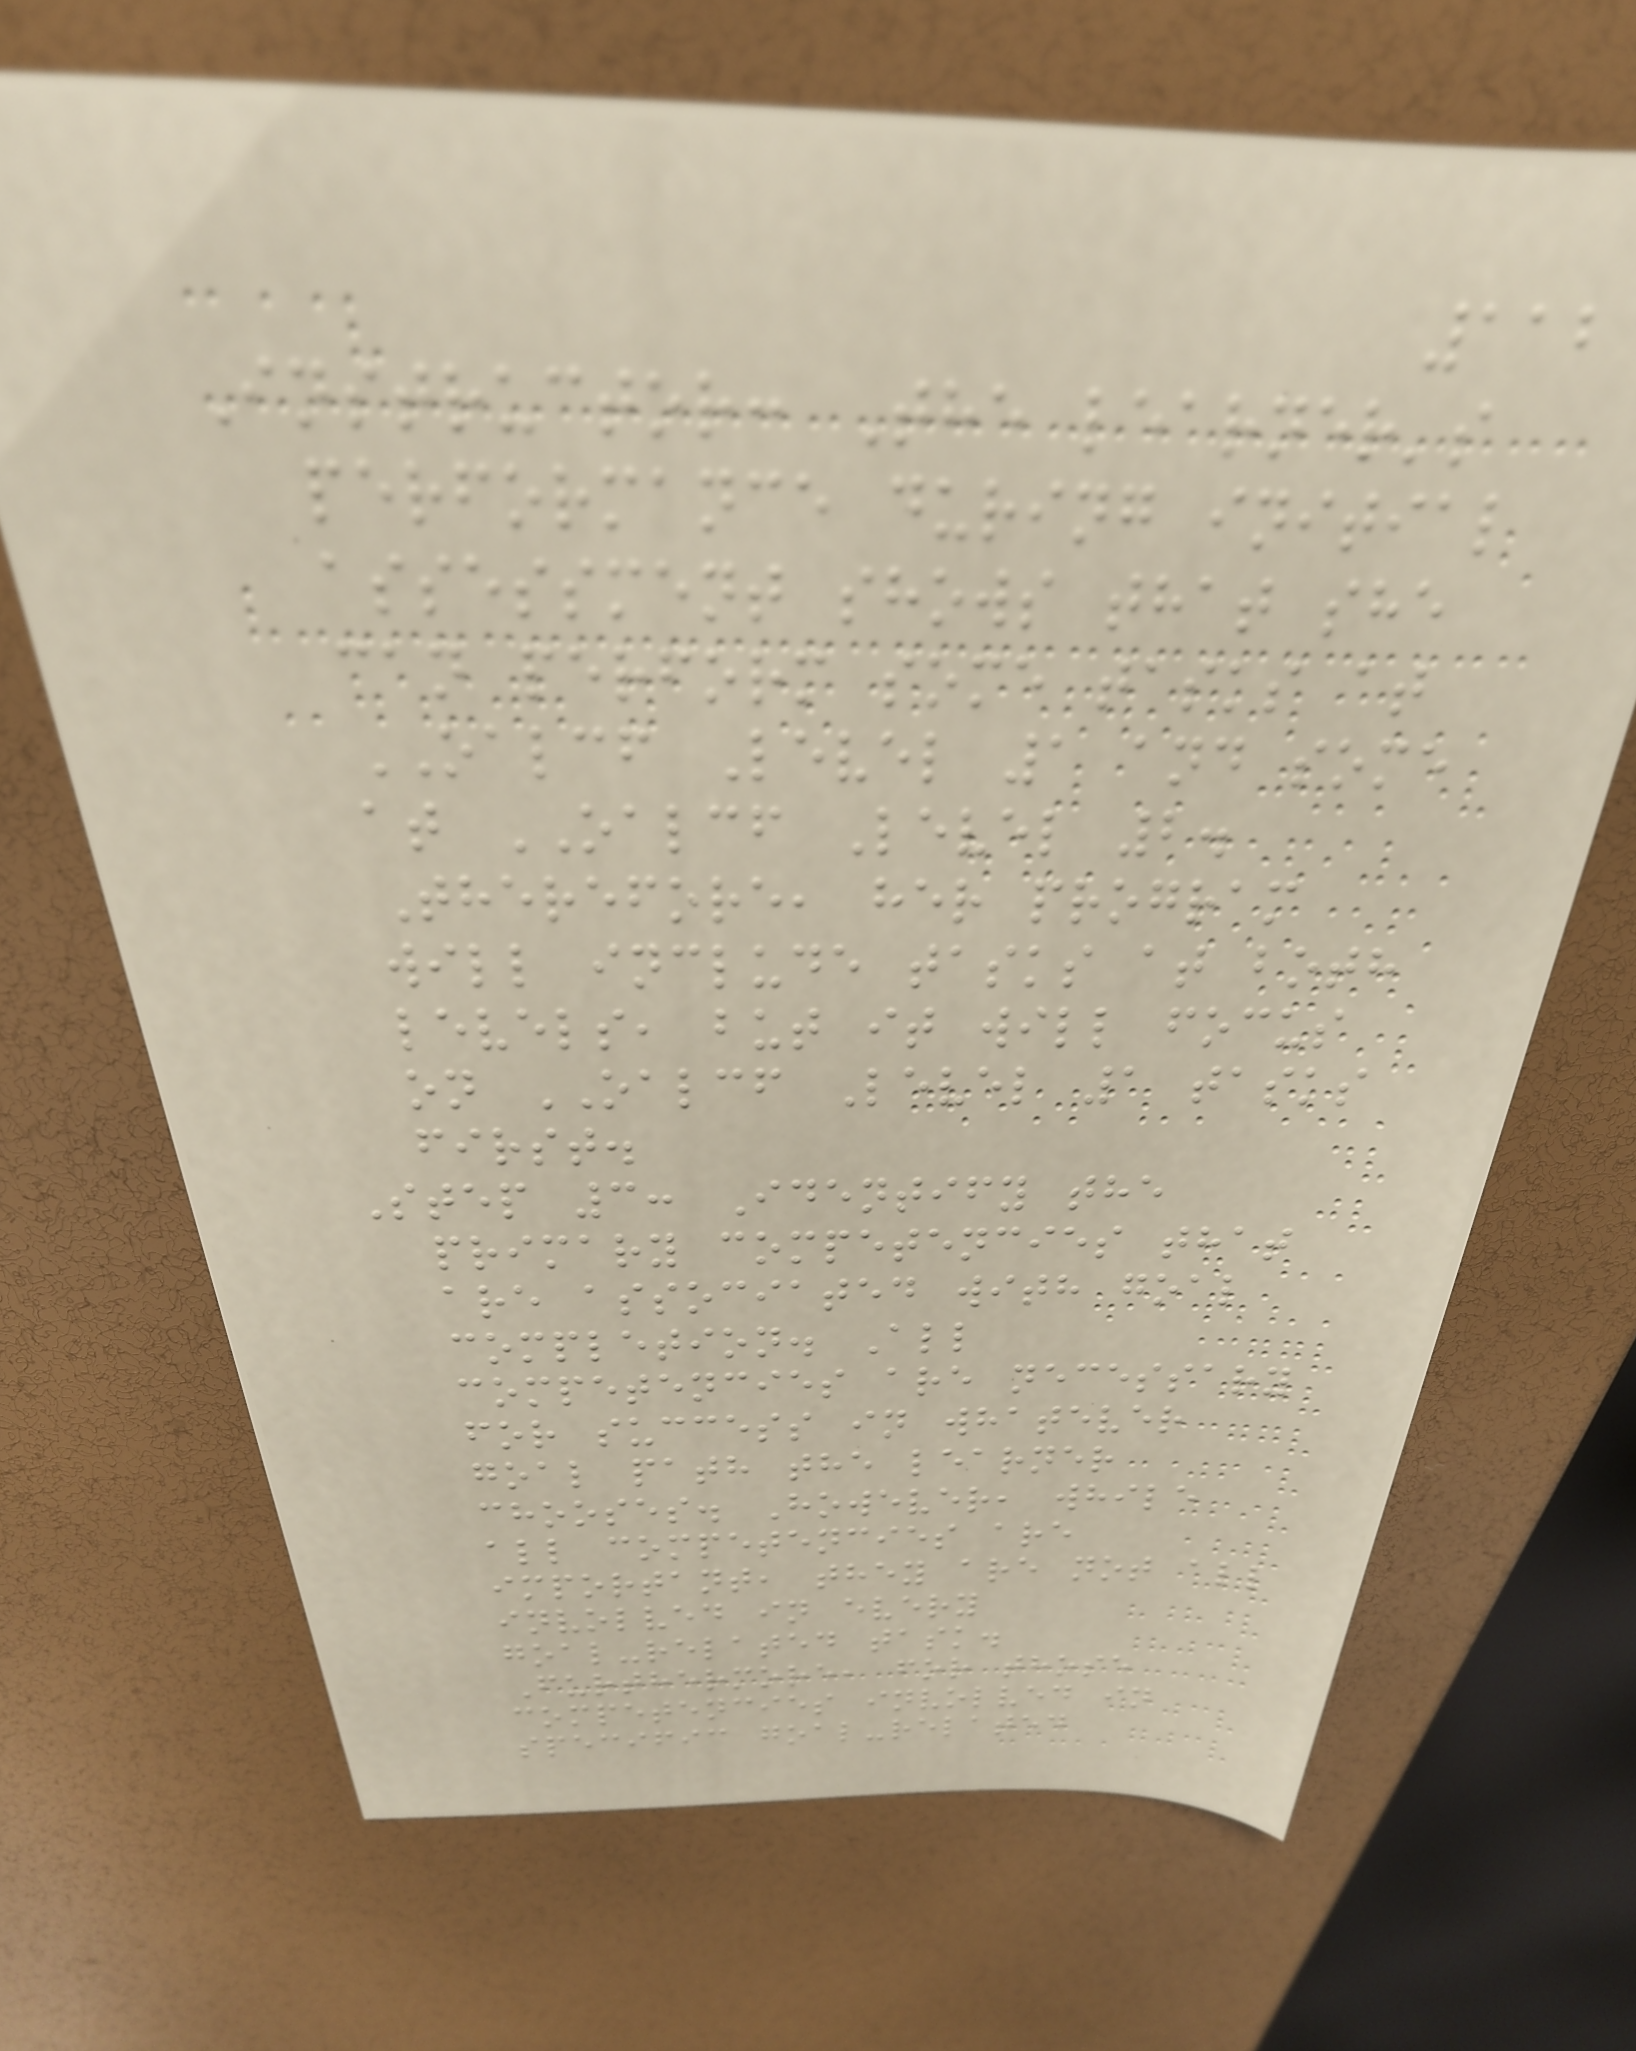112
Instructor: The learner's
performance during initial
assessment shows that she
can perform some tasks at
OALCF Level 1 and some
at OALCF Level 2.
Therefore, her program
will include tasks at both
levels, but it will focus
on OALCF Level 1 tasks
first.
Step 3: Identify the
primary competencies that
are associated with goal
completion. All
competencies are necessary
for success in whatever
goal path the learner
chooses. However, while
all competencies are
important, they are not all
involved in every
goal-related task.
Furthermore, for those
competencies involved in
specific goal-related
